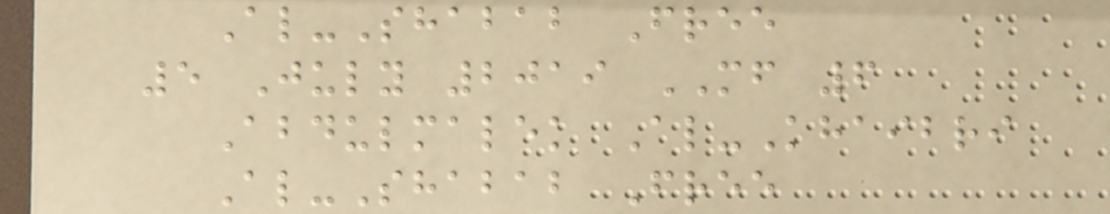Al-Shabab Free
5 July 2019 MF 6
Abdulmalek Al-Khaibri
Al-Shabab Free
